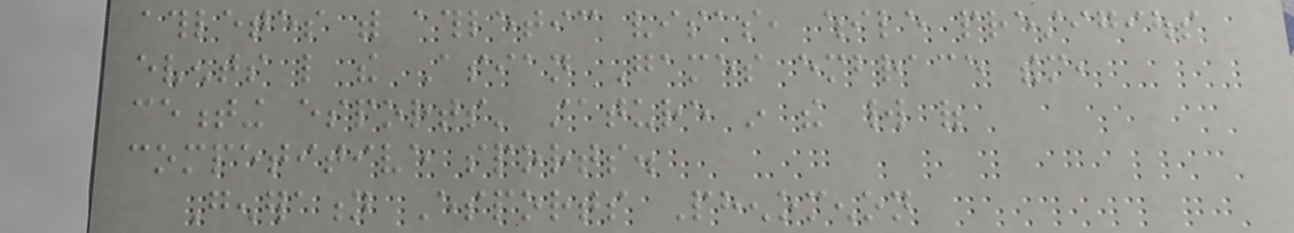athletes with athletic visas, while prestigious
events like the Asian Games embrace them,
cementing esports' stature in the world of
competitive sports.
Generation Esports Phenomenon
